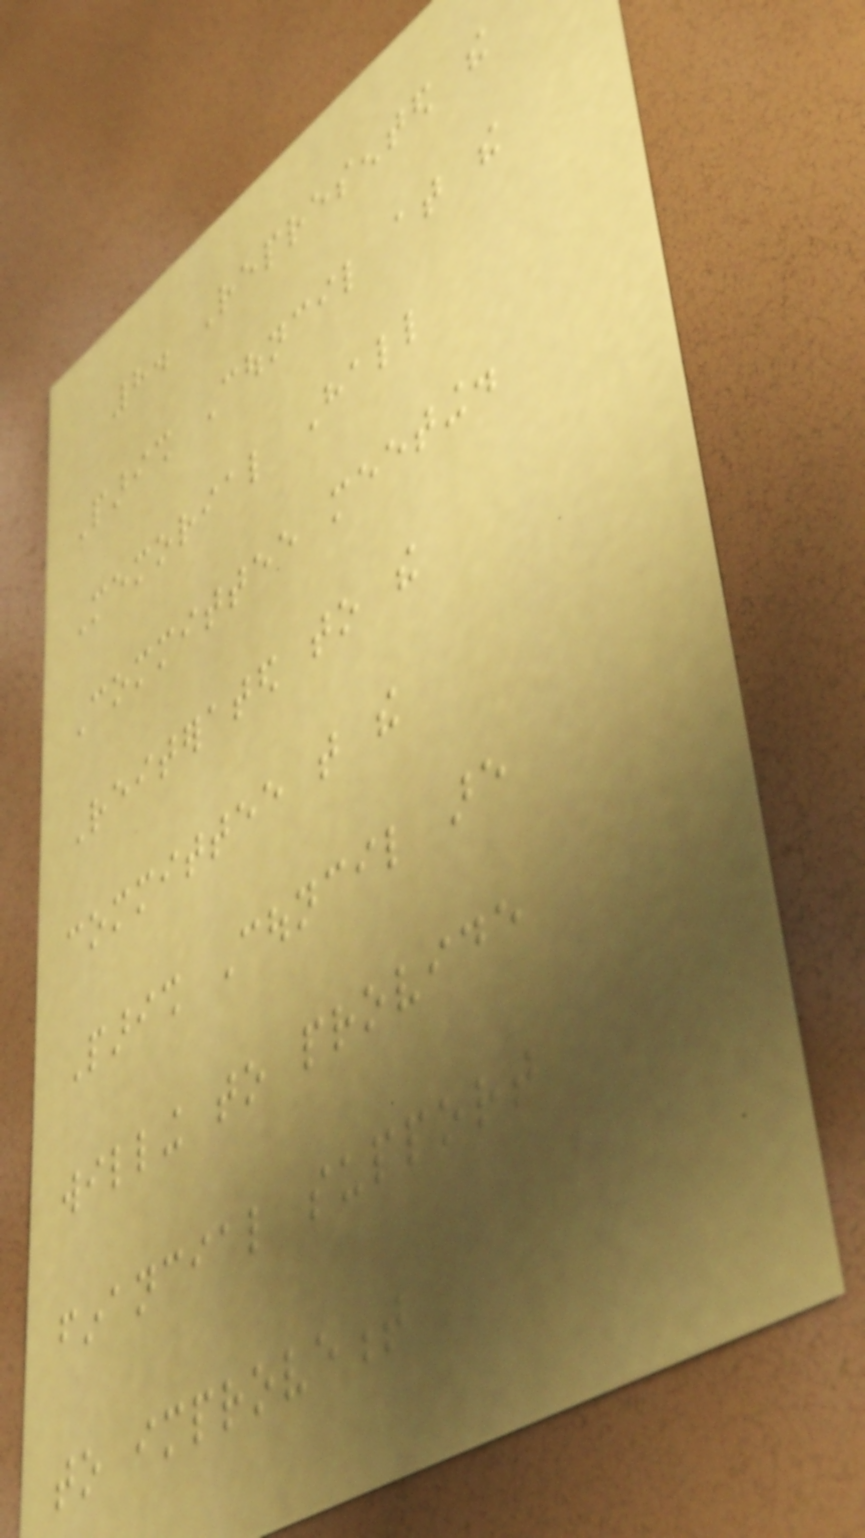8. Represented the
Parish Council at the
Memorial Hall
Committee meeting.
Reiterated to the
committee that the
Parish Council are
willing to provide
financial support
to improvement
